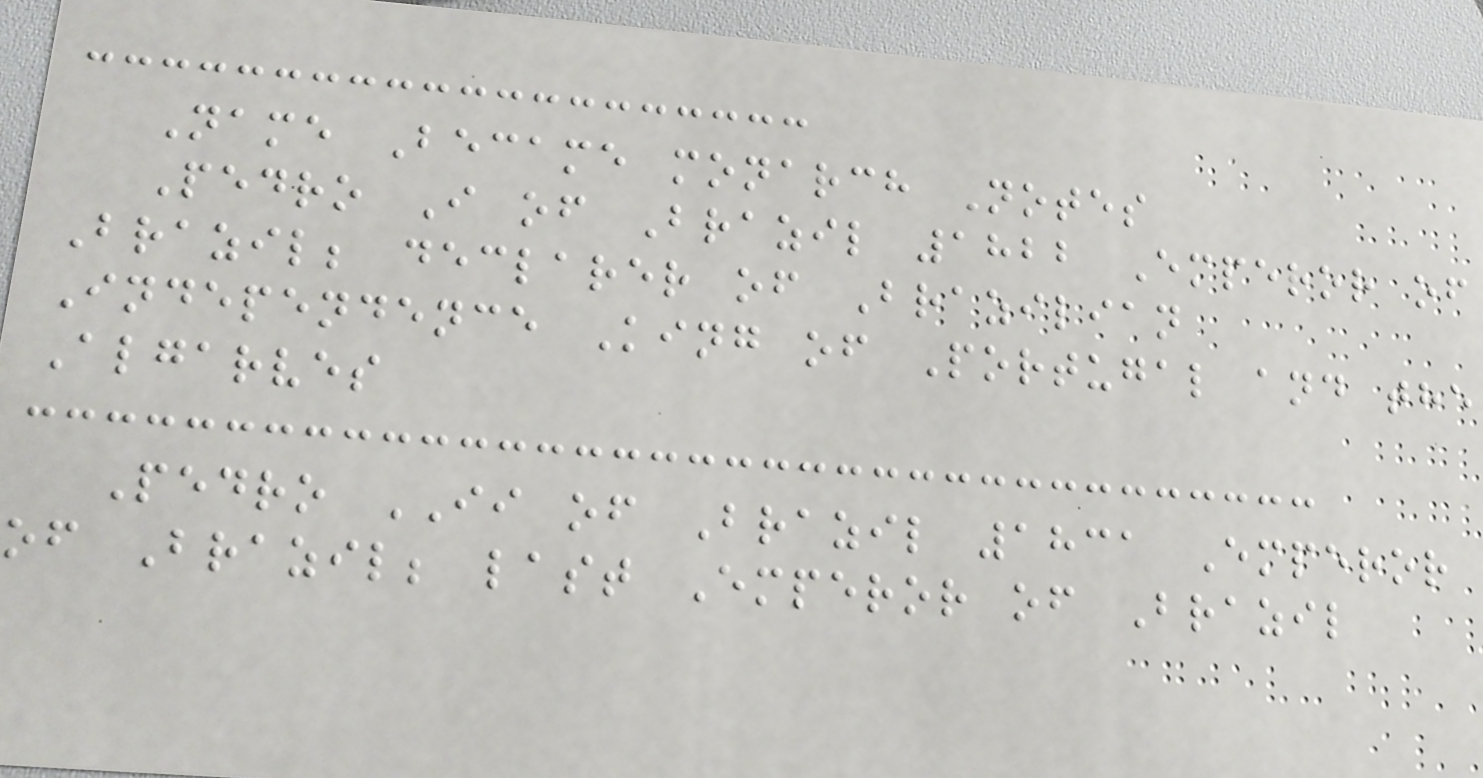Name Became monarch Notes
Pedro I of Brazil 1822 Emperor of
Brazil; declarer of Brazilian
Independence King of Portugal and the
Algarves
Pedro II of Brazil 1831 Emperor
of Brazil; last Emperor of Brazil
